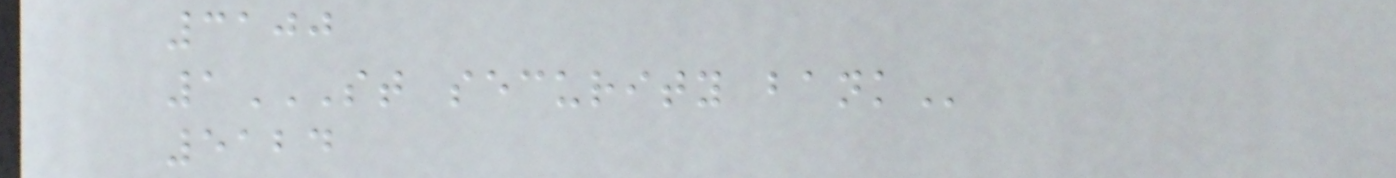3100
1ST SECURITY BANK
5124
